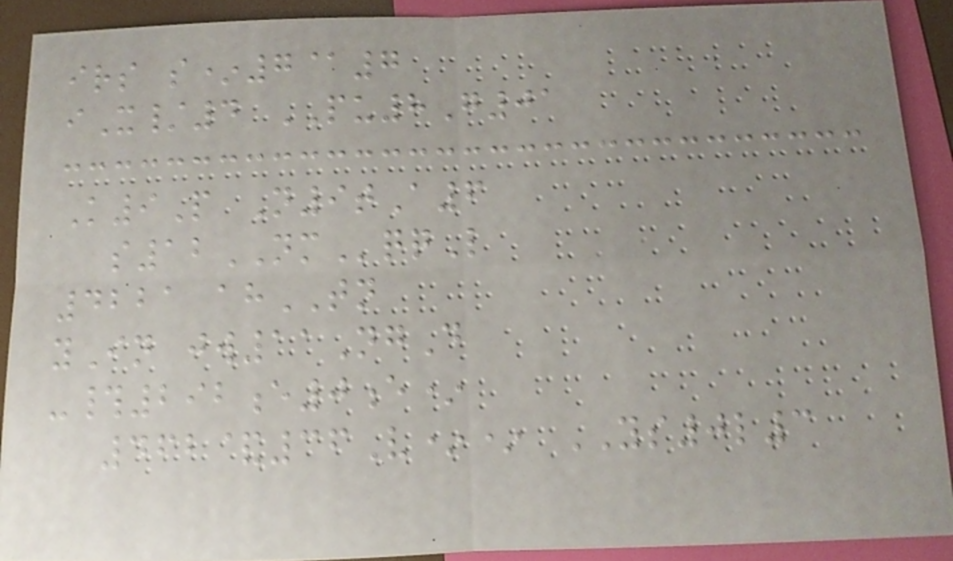irs s*7@7
iX/4 PU8G01
K9P N9tA6
s12NMqqL
4221 ahTN
yIn jw11NgD
-#292e0e*
462&36V** YS0l3
